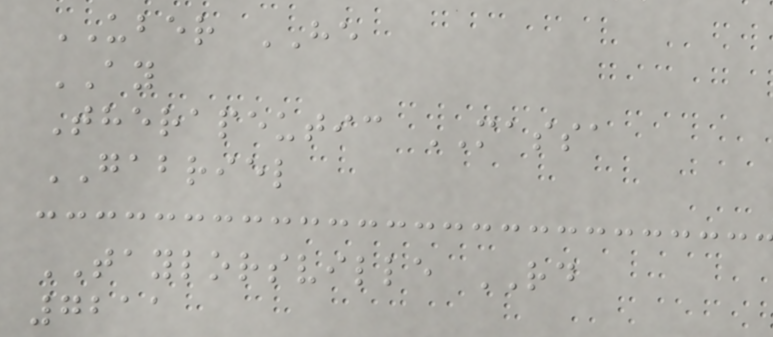UBER HE
AY
Therapeutic MASSA
GABRIEL
TAYLORSVILLE RD
7211
